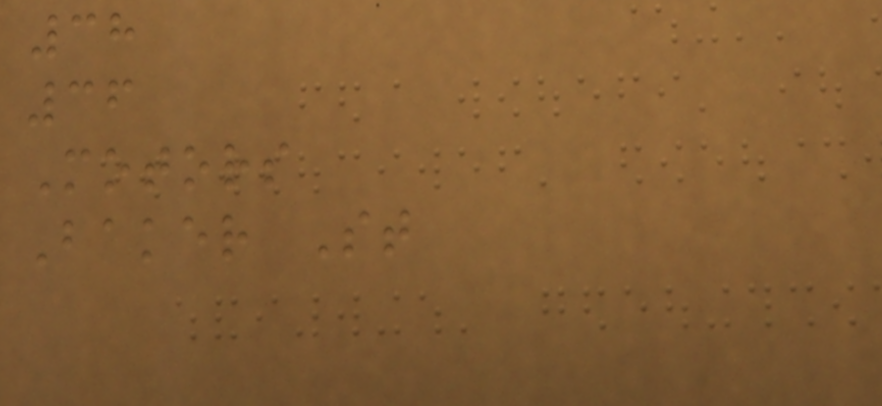38
36
Motors
Baker St
